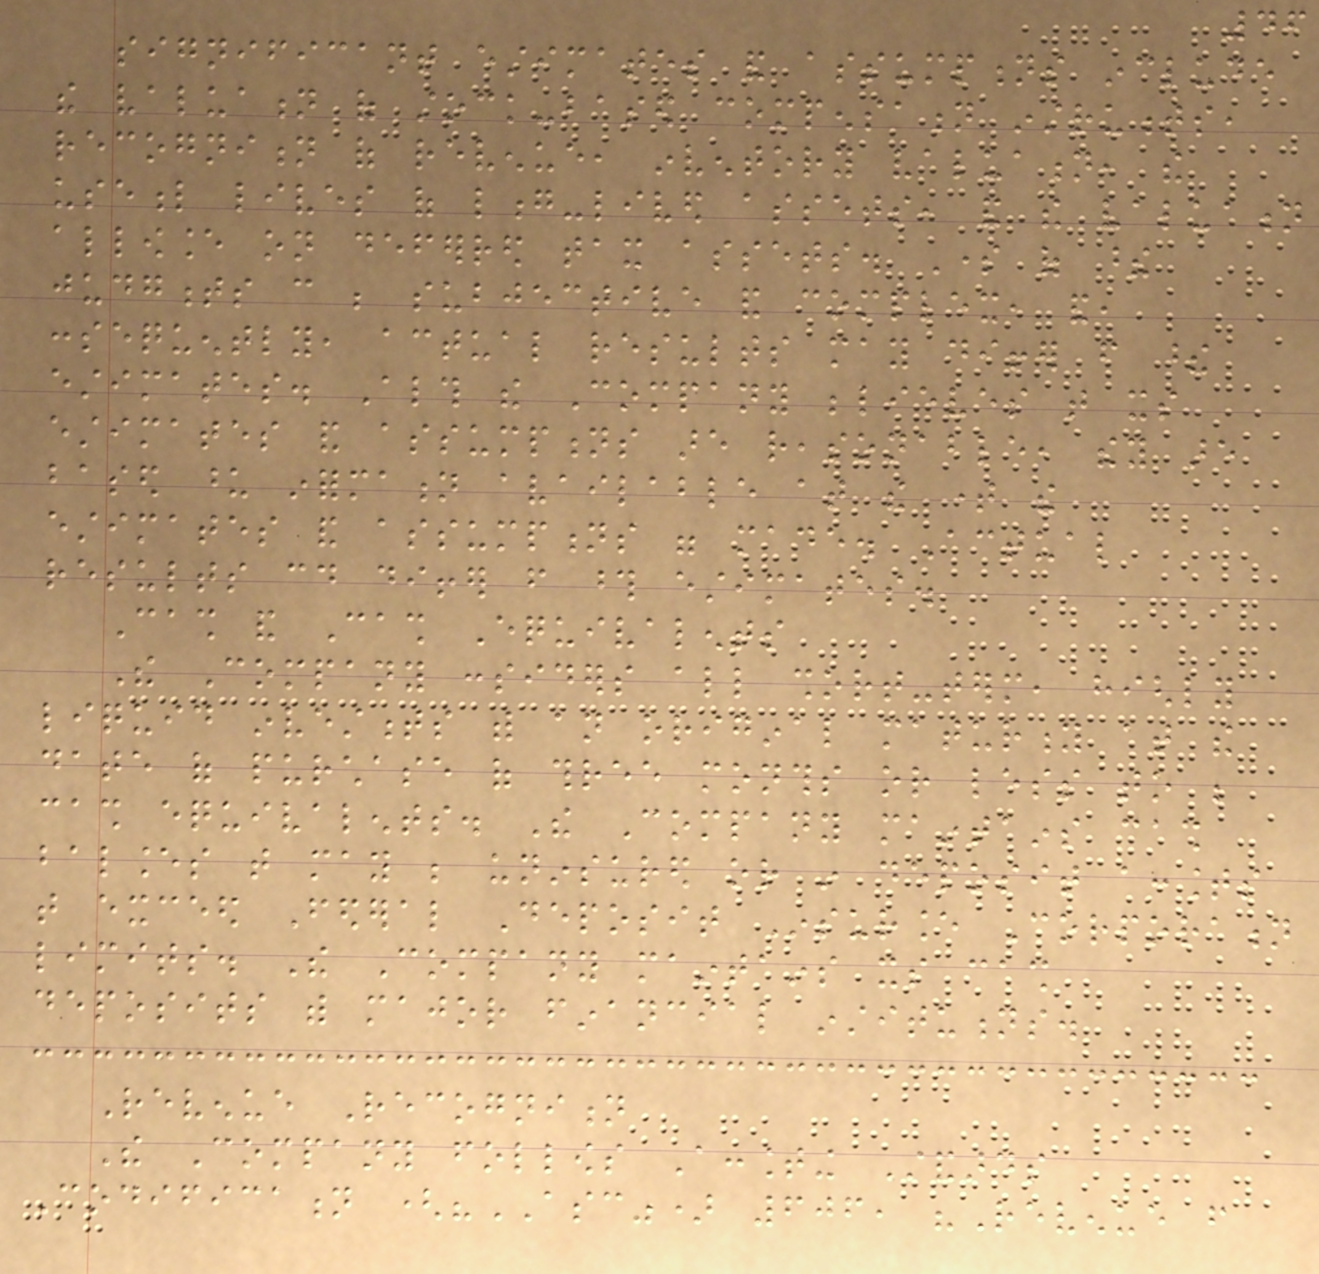46
significant estimates and assumptions include
the valuation of stock-based compensation instruments,
recognition of revenue, inventory valuation, the
useful lives of long-lived assets, and the valuation
allowance on deferred tax assets. Some of these
judgments can be subjective and complex, and,
consequently, actual results may differ from these
estimates. Although the Company believes that its
estimates and assumptions are reasonable, they are
based upon information available at the time the
estimates and assumptions were made. Actual
results could differ from those estimates.
Cash and Cash Equivalents
The Company considers all short-term, highly
liquid investments with an original maturity at the
date of purchase of three months or less to be
cash equivalents. The Company maintains cash
balances that may be uninsured or in deposit accounts
that exceed Federal Deposit Insurance Corporation
limits. The Company maintains its cash
deposits with major financial institutions.
Revenue Recognition
The Company follows Accounting Standards
Codification ("ASC") 606, "Revenue from
